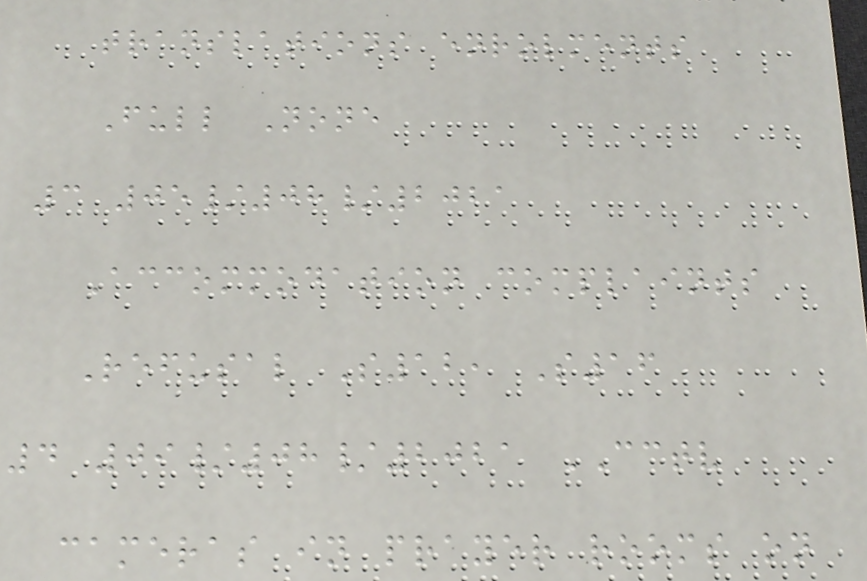translations enrolments
Full None
3 05/08/2021
Accommodation complaints
Refusal S12, S16
4 09/08/2021 CCTV
cameras in prayer rooms on
